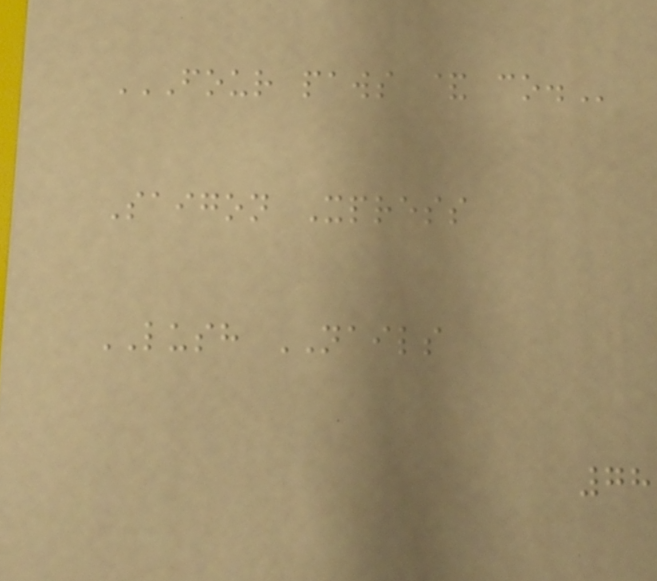FOUR PAWS & CO.
Saigon Xpress
LUSH NAILS
78
